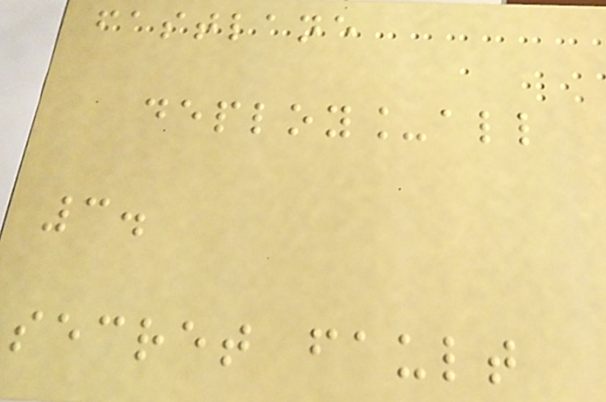fastlane
deploy_all
3.
secret fault
